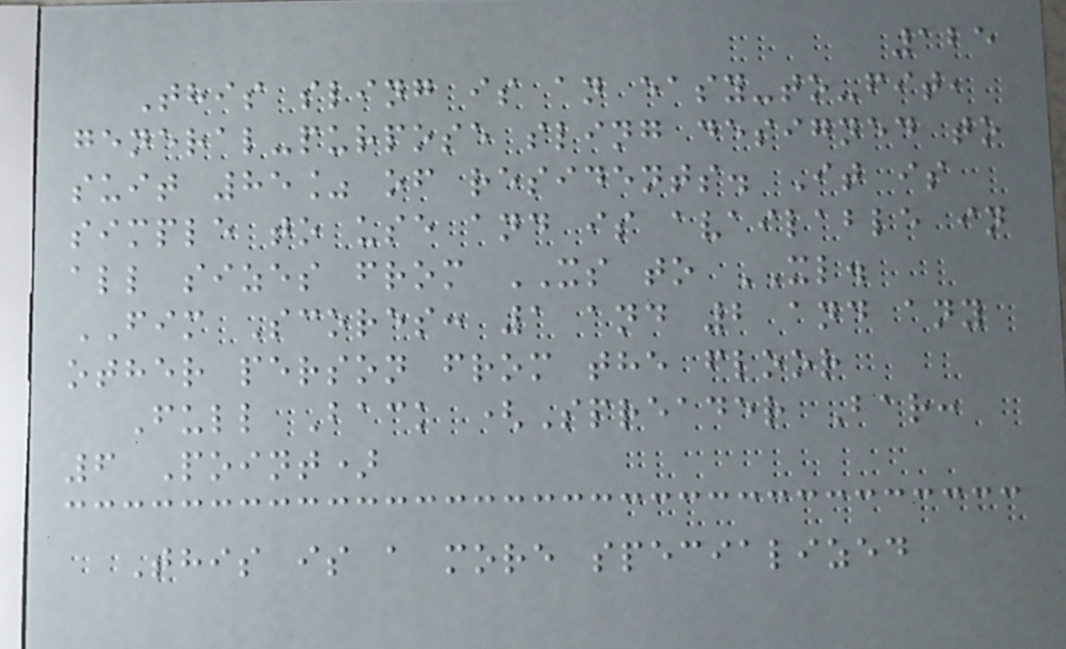125
This sling is an easy-to-fit,
general-purpose sling designed to
suit 85% of residents. It is
simple to use and is available in
all sizes from XS to XL.
FIM Scores: 1 and 2 and any
other person from the floor
Full Back (Spreader Bar:
6 Point)
This is a more specialized
